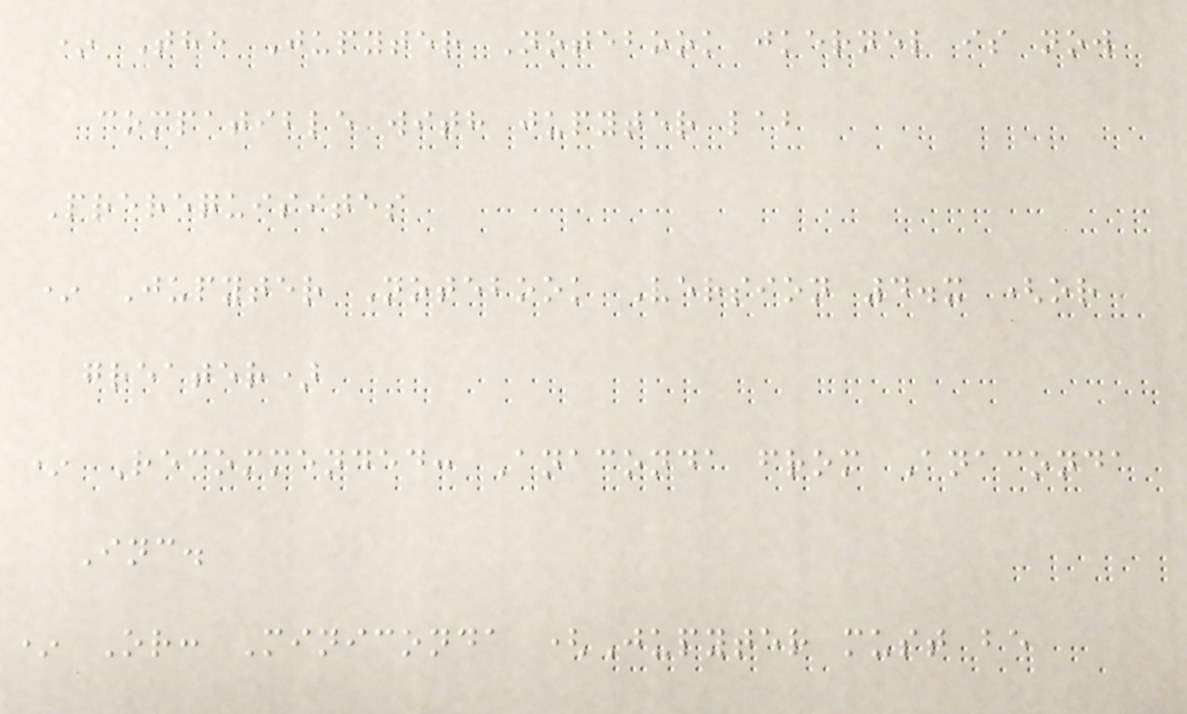* The Jupyter Notebook jkernel is now
compatible with jupyter lab
Prerequisites
* Jupyter Notebook Version 4.x (or
greater)
* Recommended: Anaconda from Anaconda
Inc.
* Or: Miniconda (Jupyter must be
